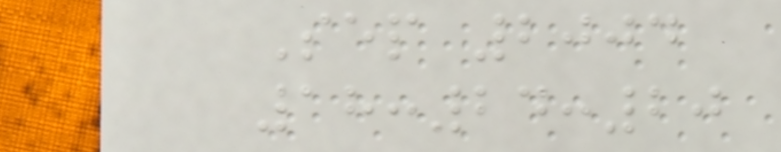Sep 2004
18:24:20
